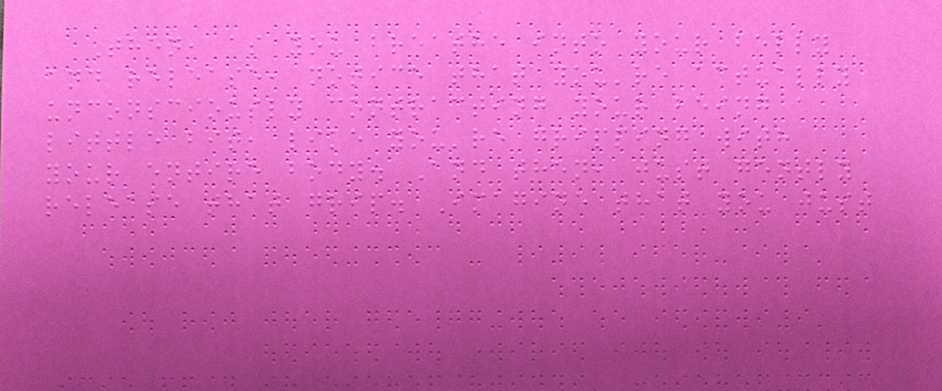Then, as you breathe into your belly
and release, notice that you're actually
unconsciously contracting your being a
little bit, like you're gripping with
your entire body. And then, just gently
release that grip. Imagine that you just
